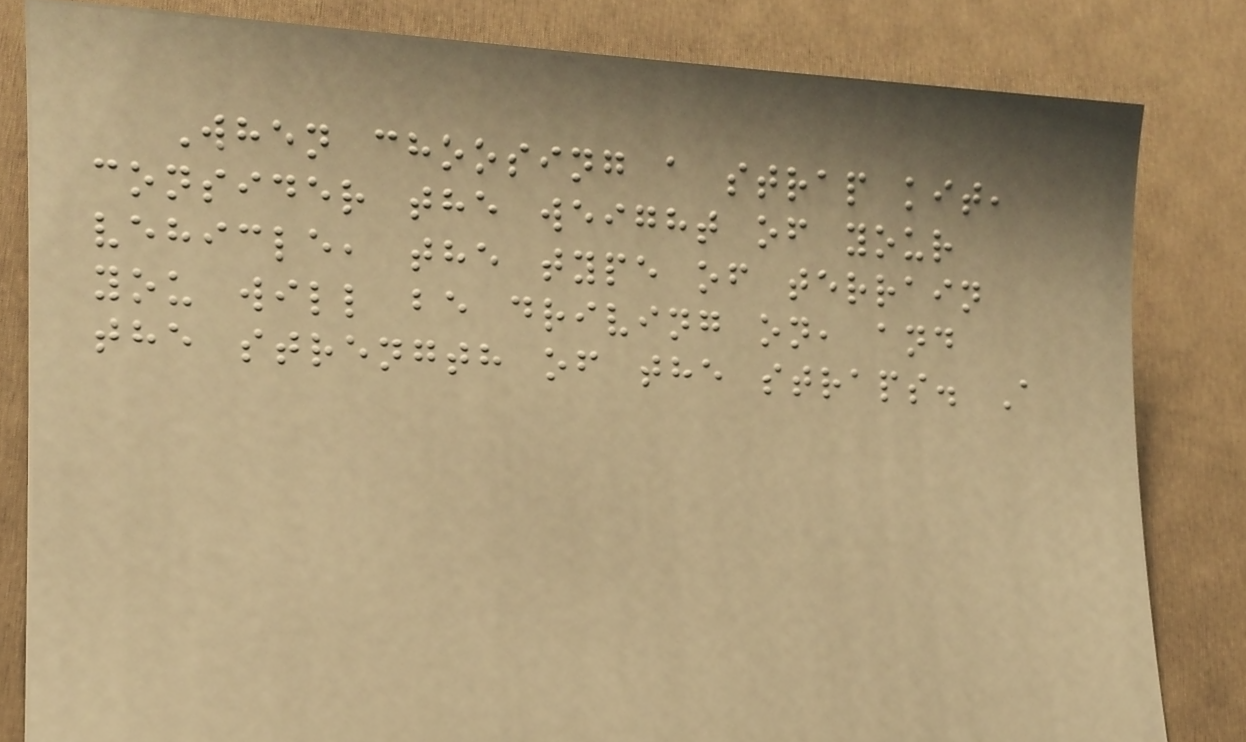When choosing a strap kit,
consider the weight of your
vehicle, the type of terrain
you will be driving on, and
the strength of the straps. A
